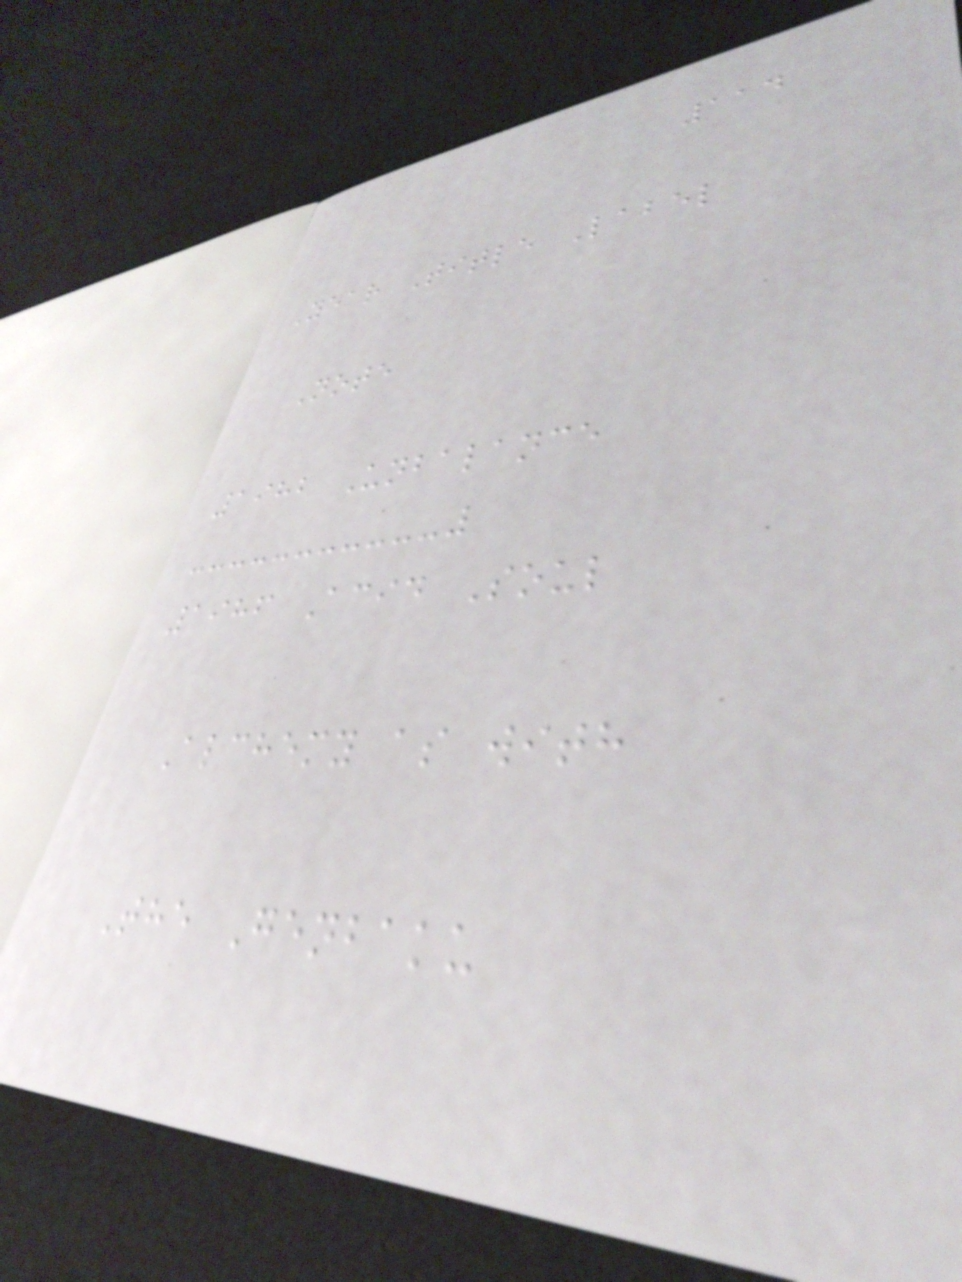114
Year Title Label
Note
1982 Unbalance
1986 Acid Soul
Alchemy as with
The Genbaku
